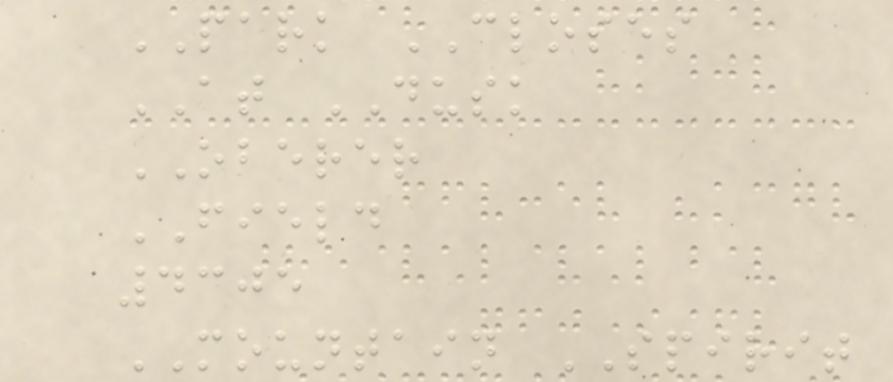PARK CLOSES
AT DUSK
OBERER
FIELD
4305
MOUNTAIN SPIRIT
